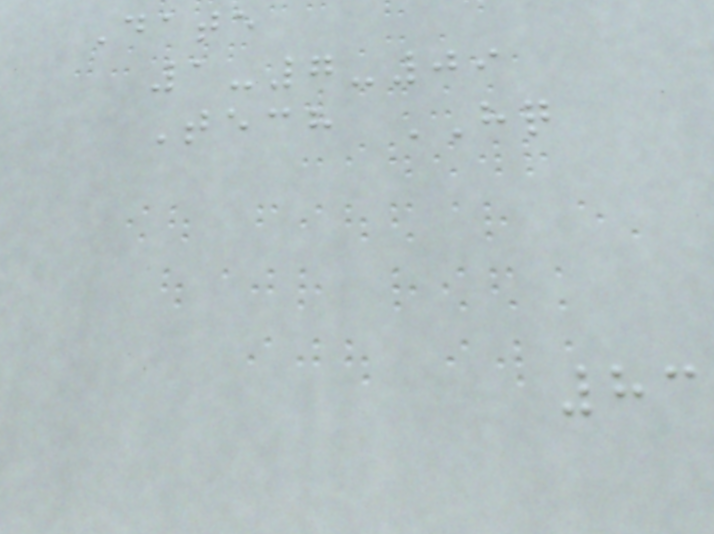Date
1-7-09
Tech HQ
83
